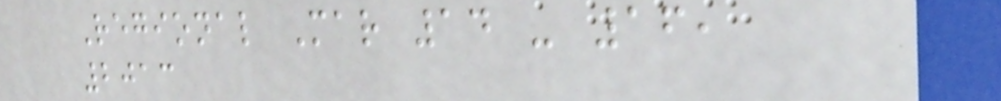Regional Mar 14 - 16,
2013
